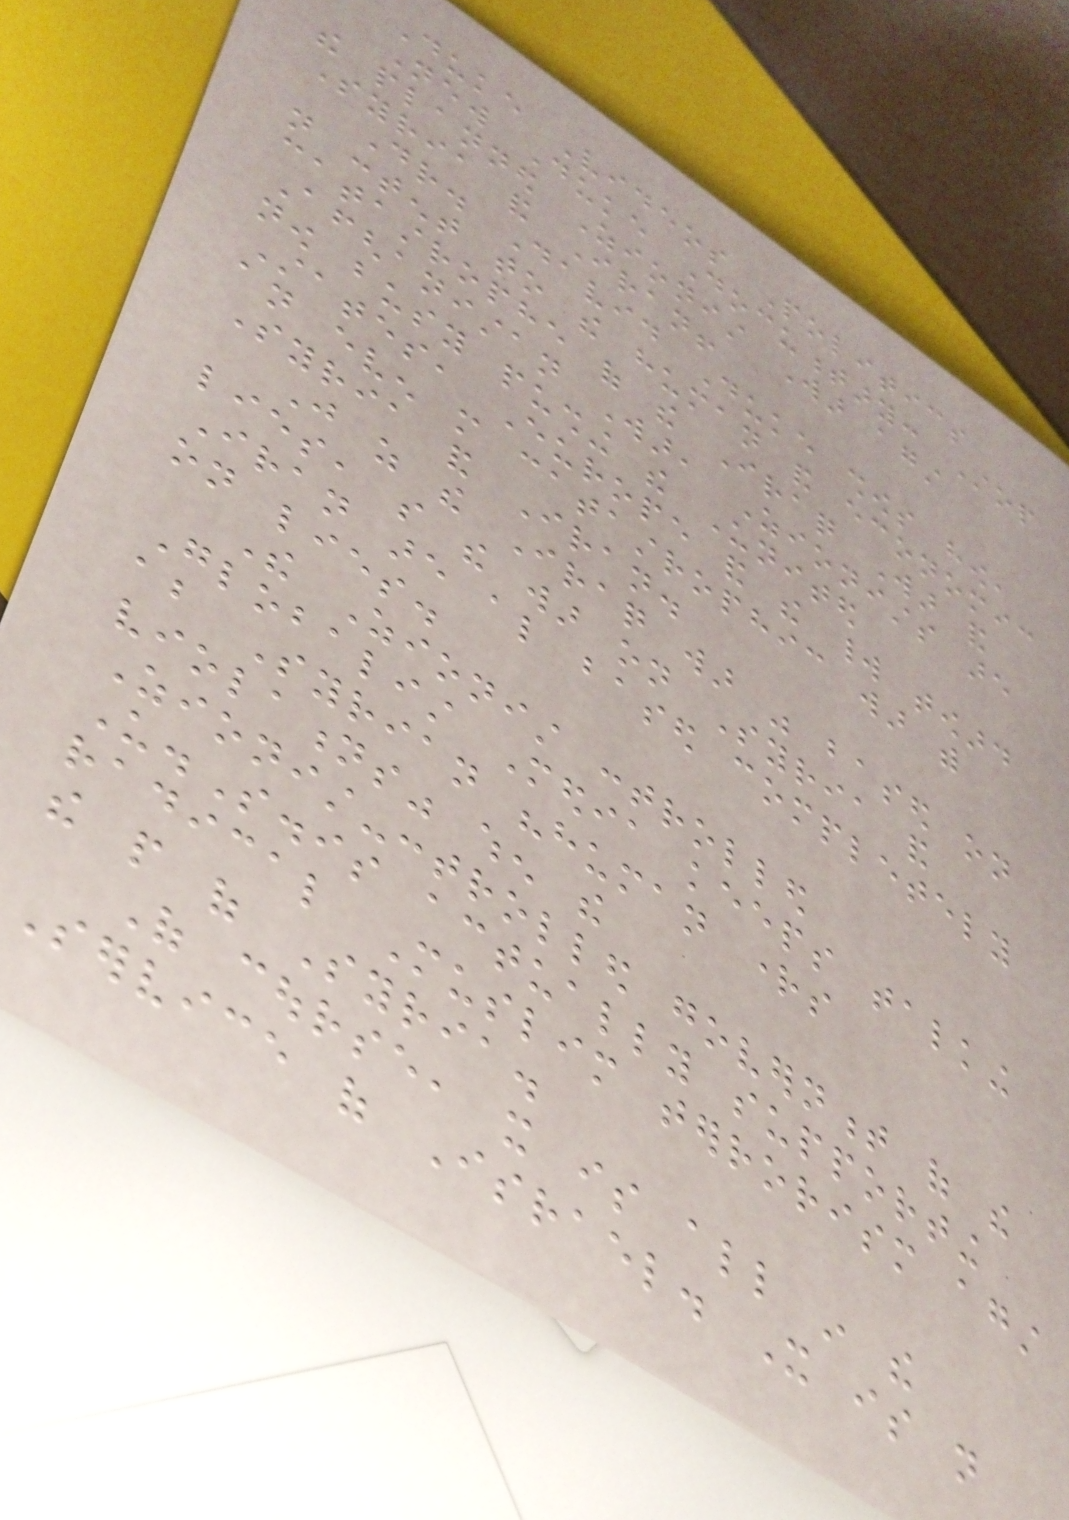Duke Videos Politics
New Duke Documentary: Stop
the planned Zionist War against
Syria and Iran!
Dr. David Duke shows how,
not content to the human and economic
catastrophe of the Iraq War and
Afghanistan War, Zionists are
now busy pushing the United
States, Europe and the world toward
an even more catastrophic war with
Syria and Iran.
Just as the Iraq war was based on
lies, so the war on Syria and
Iran are also based completely
on lies.
The Zionist controlled
Globalist Media keeps talking
about Syrian "human rights
violations" when the
Zionist-controlled government of the
U.S.is actually supporting
radical Muslim terrorism against
the people of Syria.
Of course, it is all in the
Service of Israel. It is not
